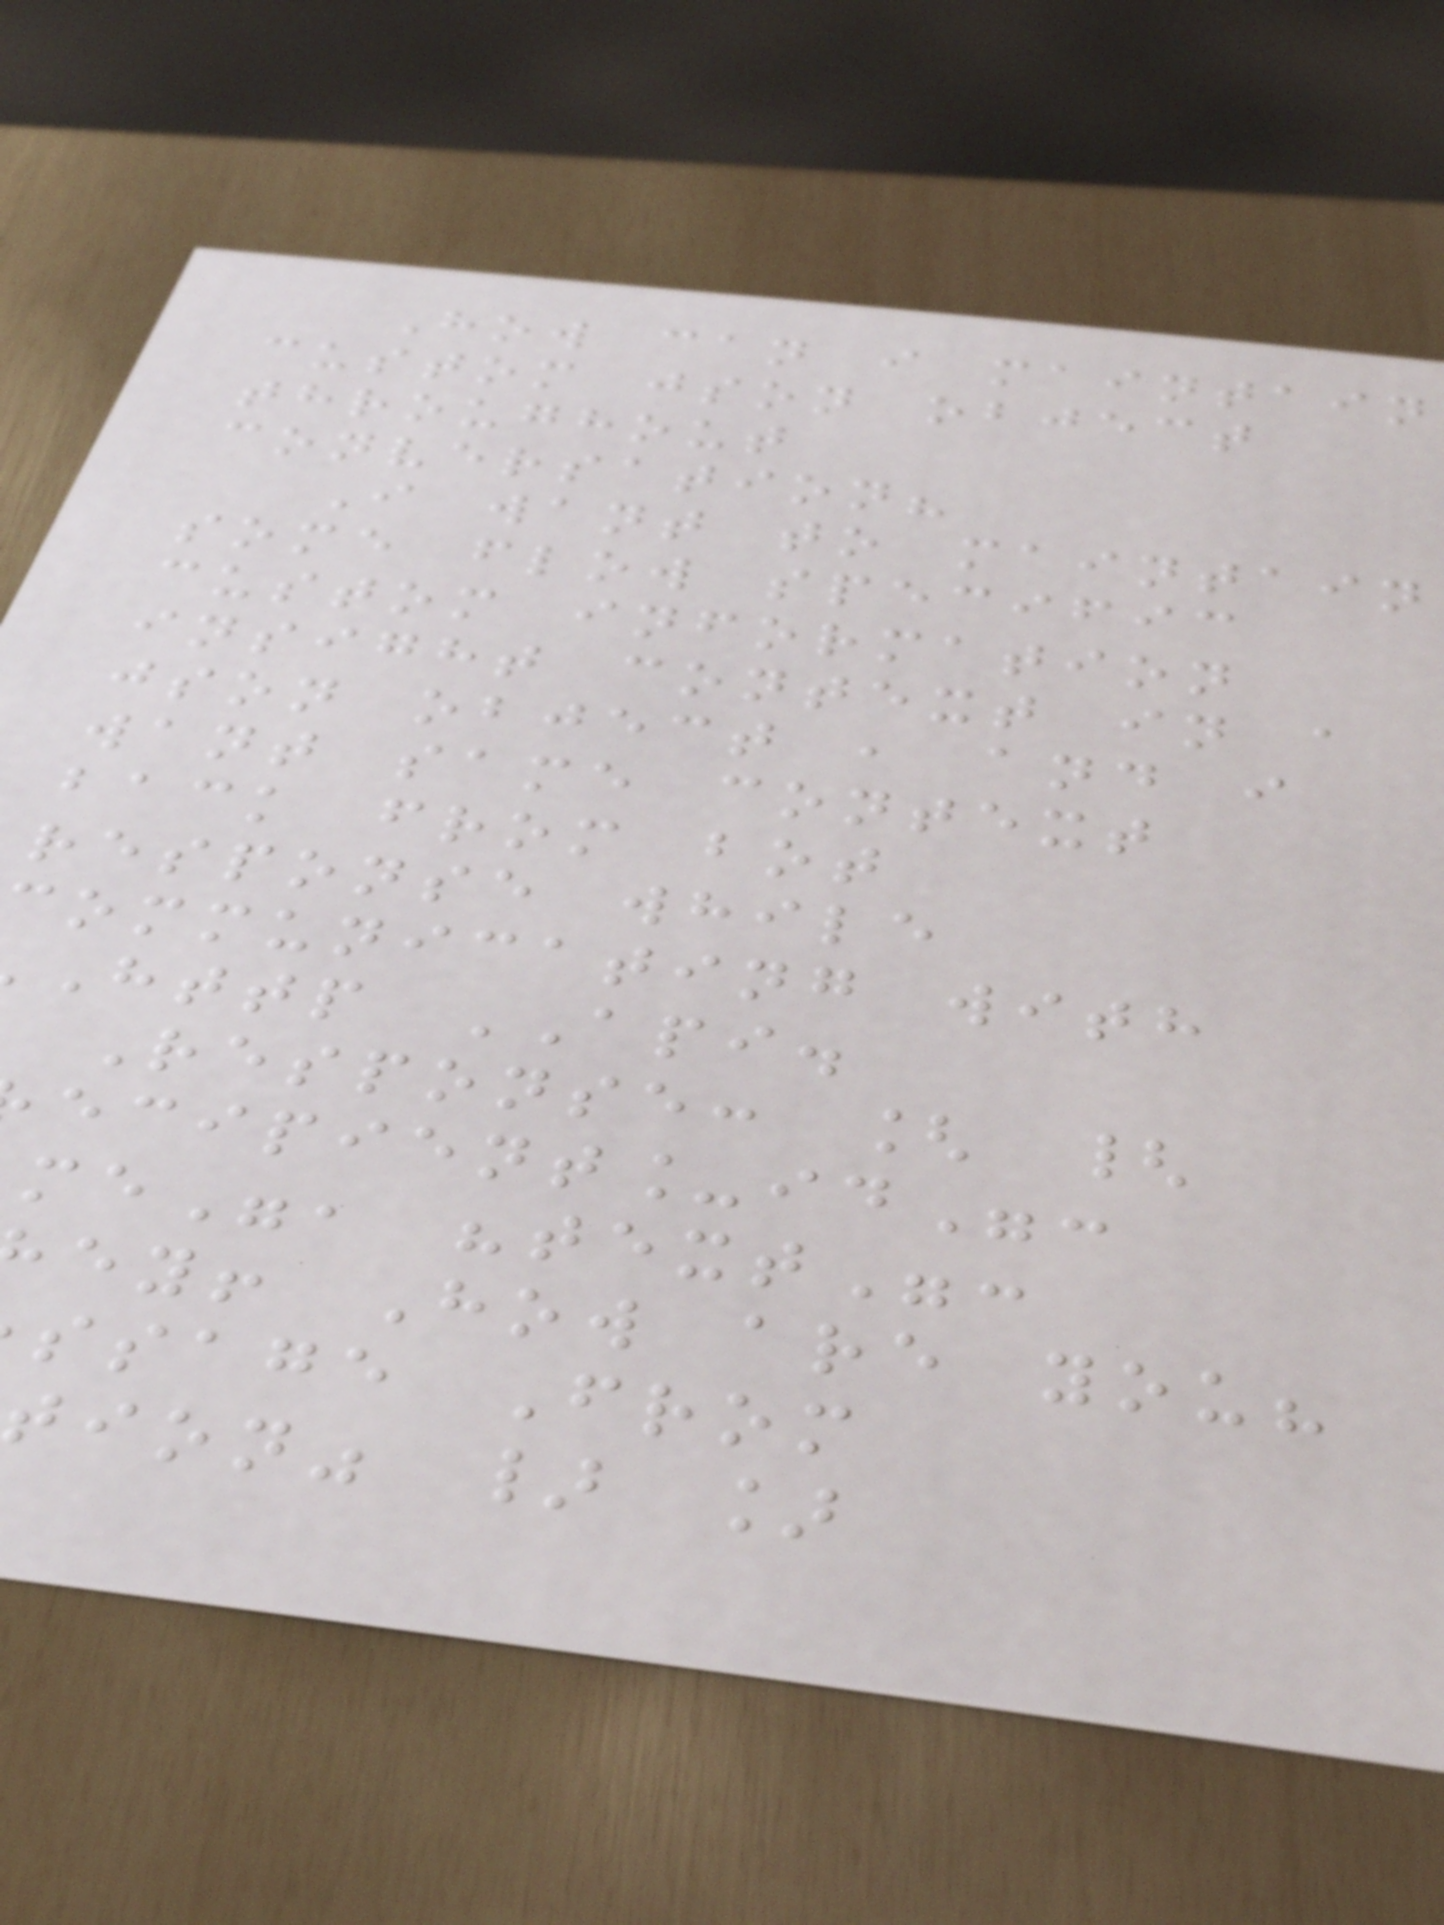How can i maintain
custom json object
throughout
conversation?
I want to maintain
some flow specific
custom information
insight context in a
json object , and i
want same context
back from bot
response while
communicating with
http API.
Response: [ {
ecipient_id":
me", "text":
ey! How are you?
ssage From
tion" } ]
